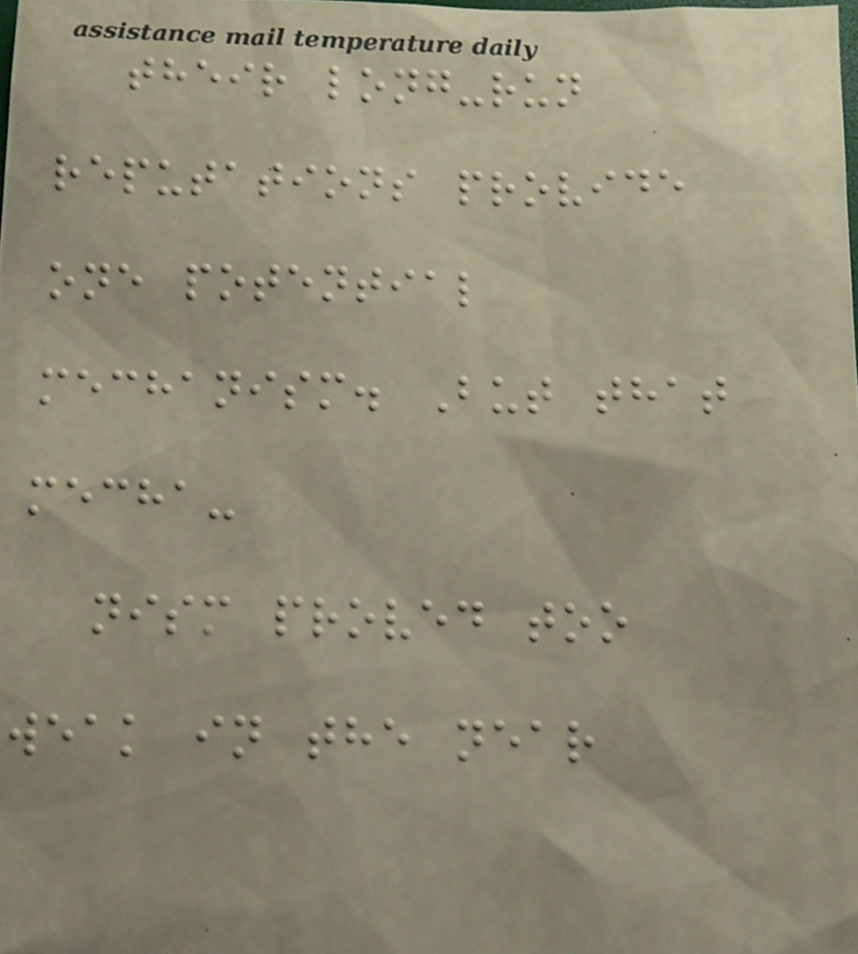their long-run
reputations provide
one potential
mechanism. But that
mecha-
nism proved too
weak in the near
